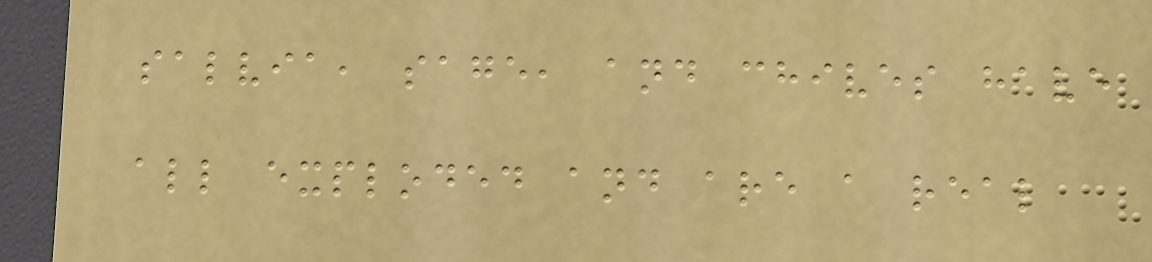salvia, sage, and chives have
all exploded and are a real
